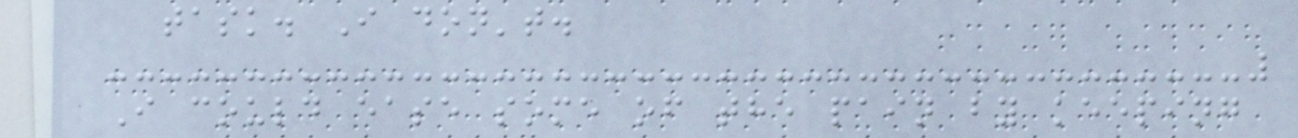task. I don't.
I could ease some of the pain by keeping
